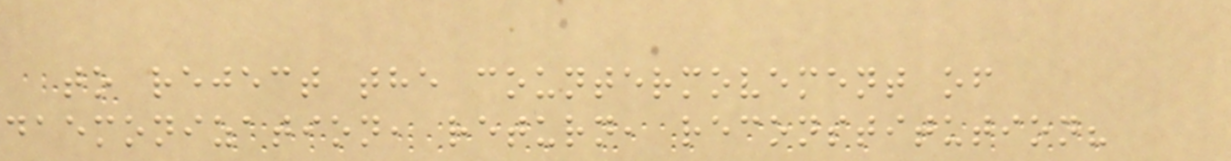to reject the countermovement of
daemonization, return, reconstitution?
